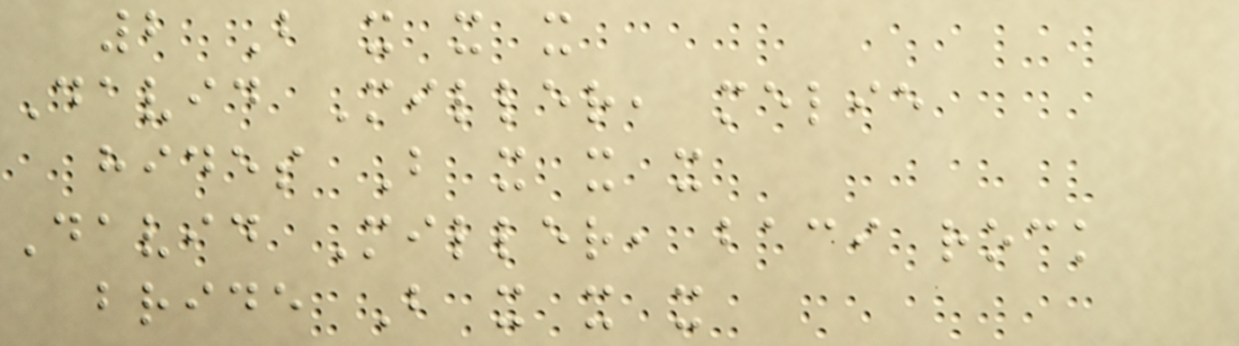2 B x x x
David Miller, melie
hides B x x x
David Miller, baci rock
bride B x x x
